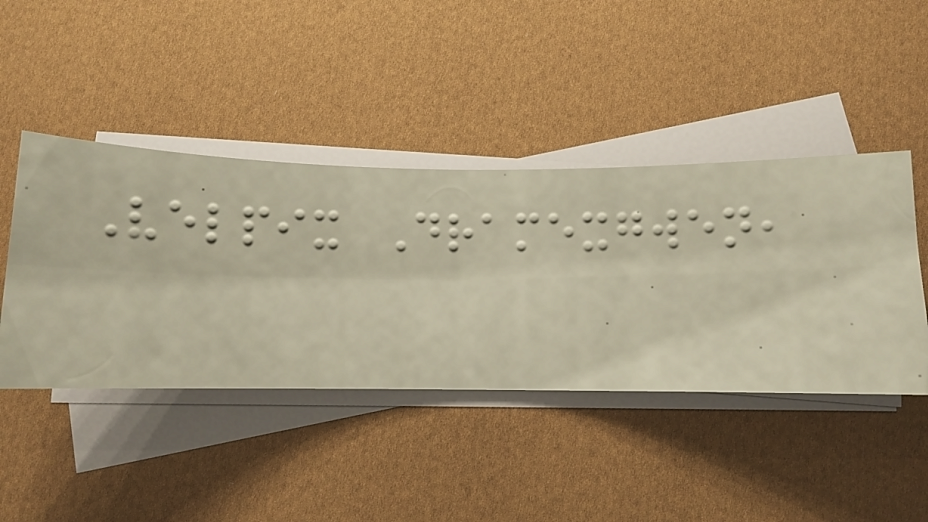Velpix Dramexgwen,
